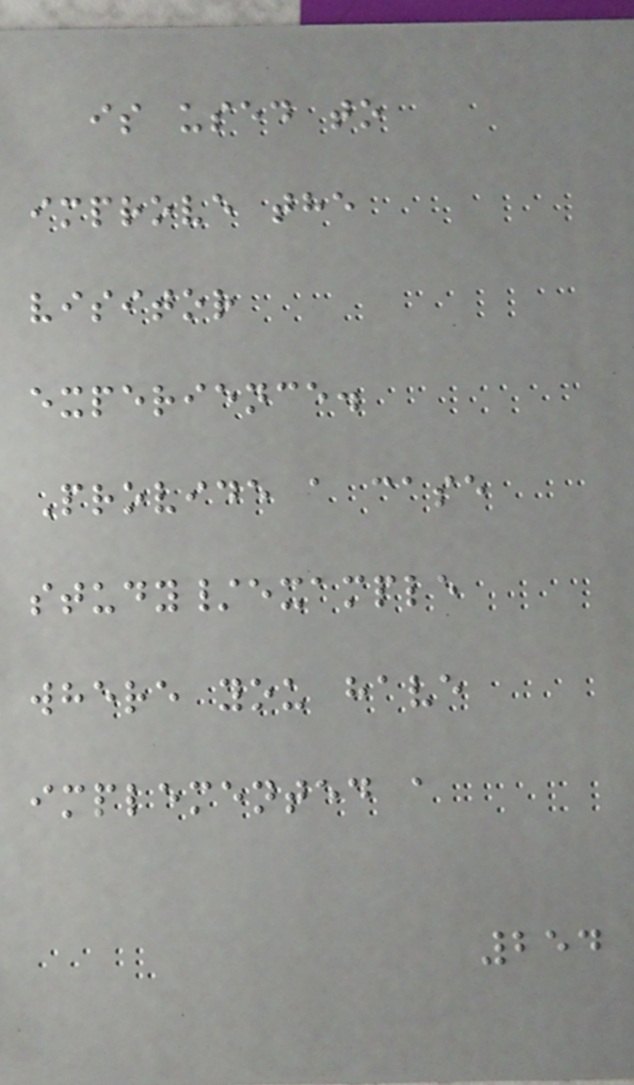is used to
improve the
visitor
experience.
Provide a case
study/example
where you have
implemented a
254
